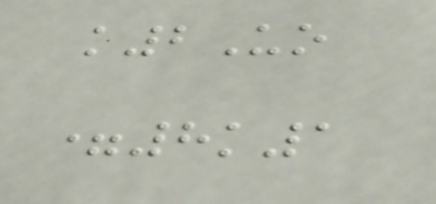k2Uo
=8k1
